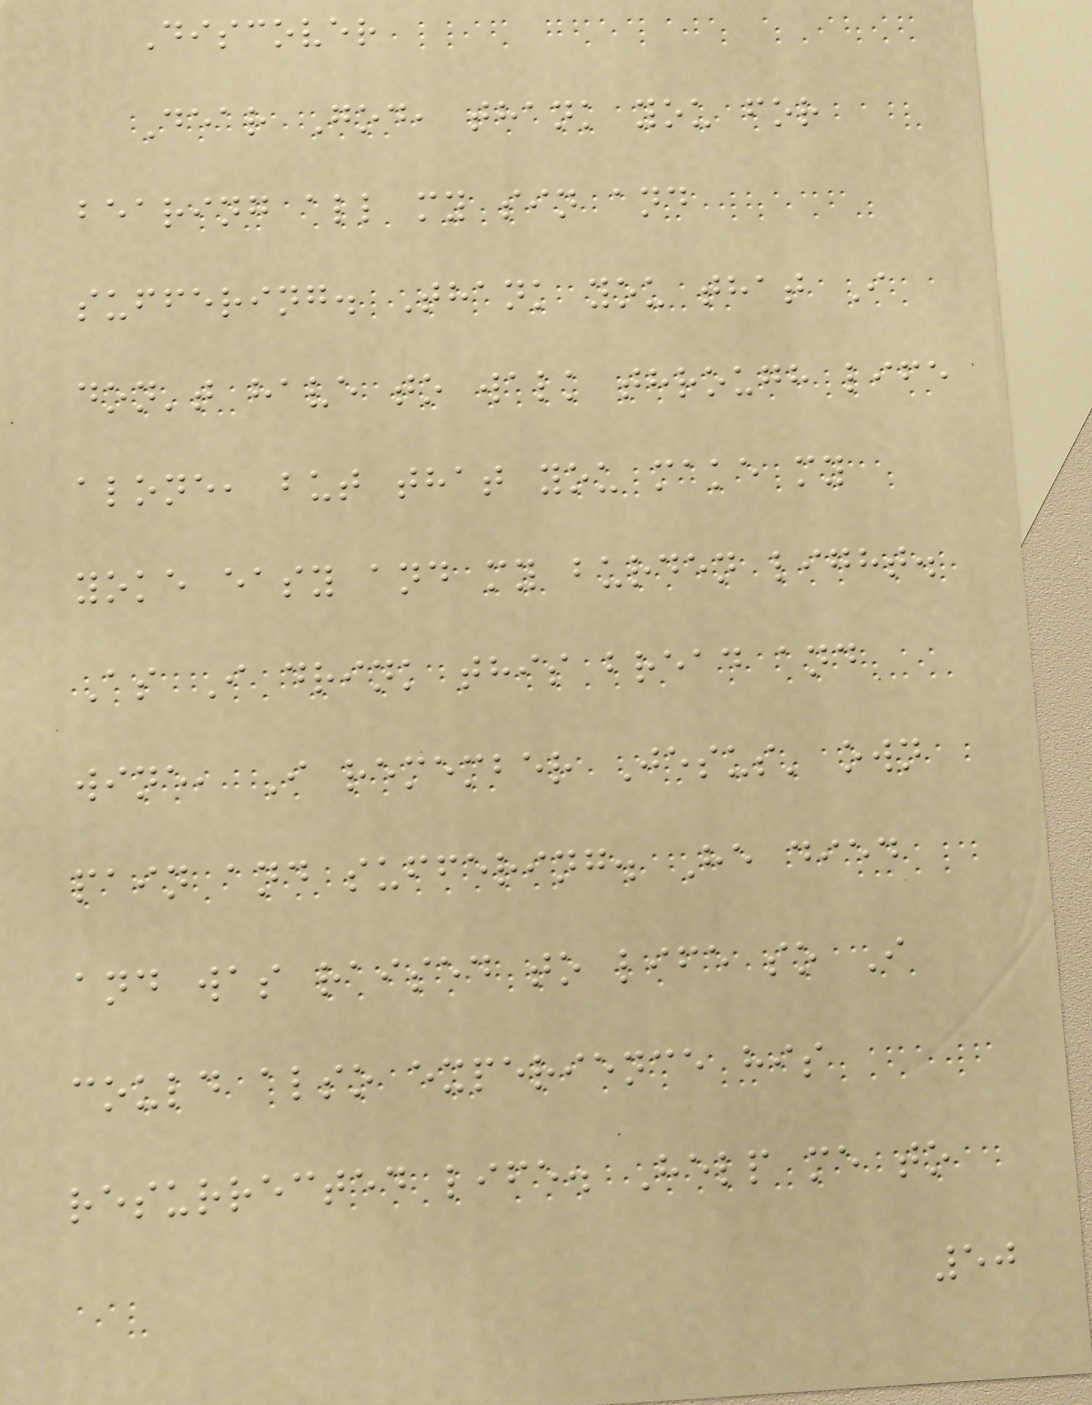Discover
Dear God, thank you for
bearing all my sin and
suffering. Thank you that I
don't have to walk through life
alone, but that you make my
yoke easy and my burden light.
As I drink this bread and
wine, I remember Jesus' own
pain and suffering. He died
and was raised to life so I
could also experience his
resurrected life. Help me to
50
